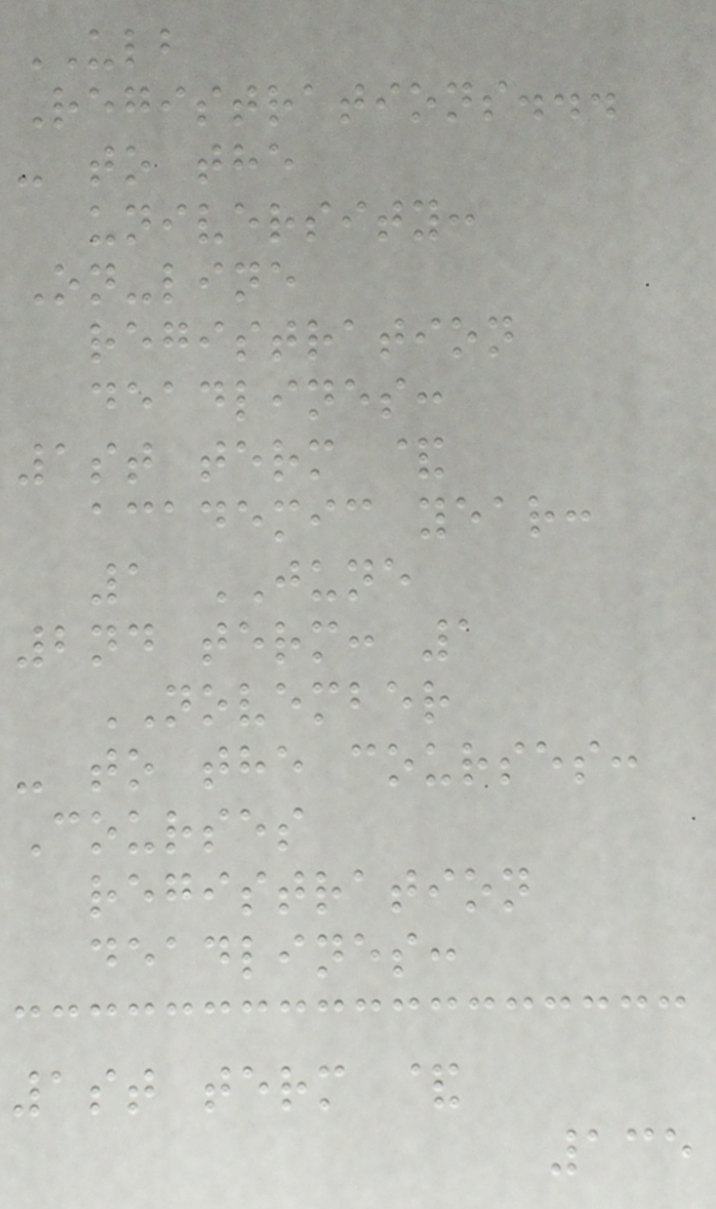ULB
Registrations...
- to the
university:
On-line
registration
deadlines:
1st term &
academic year:
1 JUNE
2nd term: 1
NOVEMBER
- to the courses:
Courses
registration
deadlines:
1st term &
135
